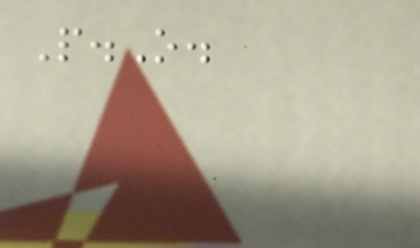P.O.
